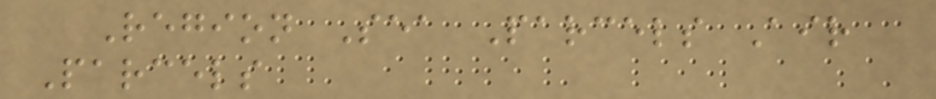Region Sea Parcels Air
Parcels
